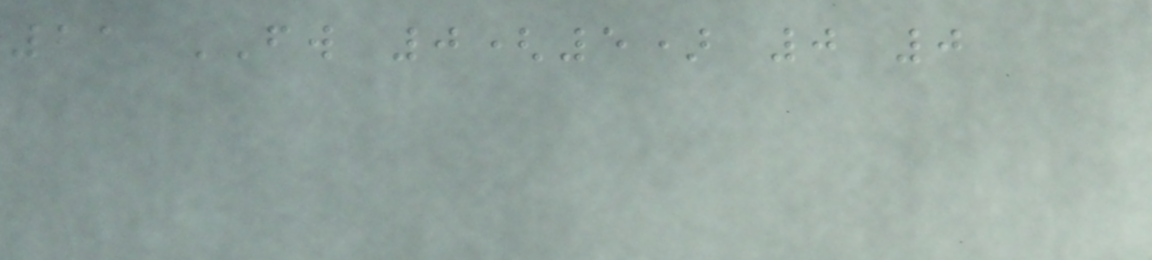21 FW 0(5) 0 0
